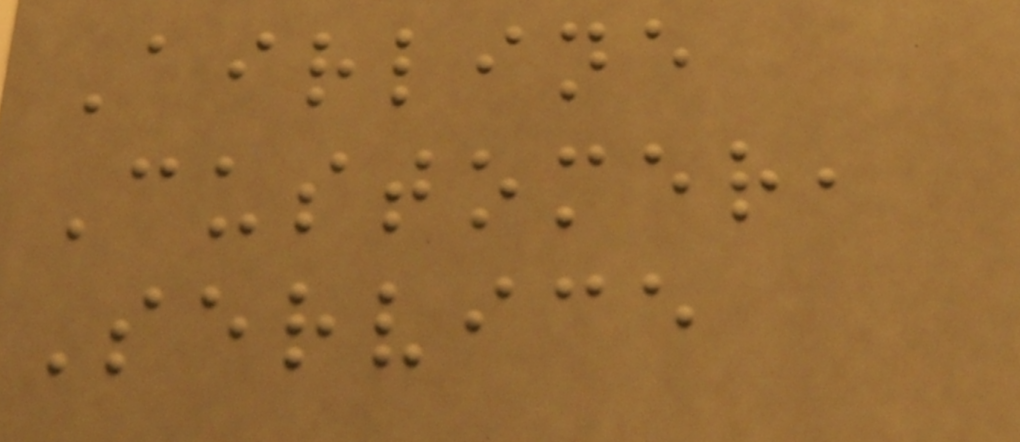Airline
Customer,
Service
